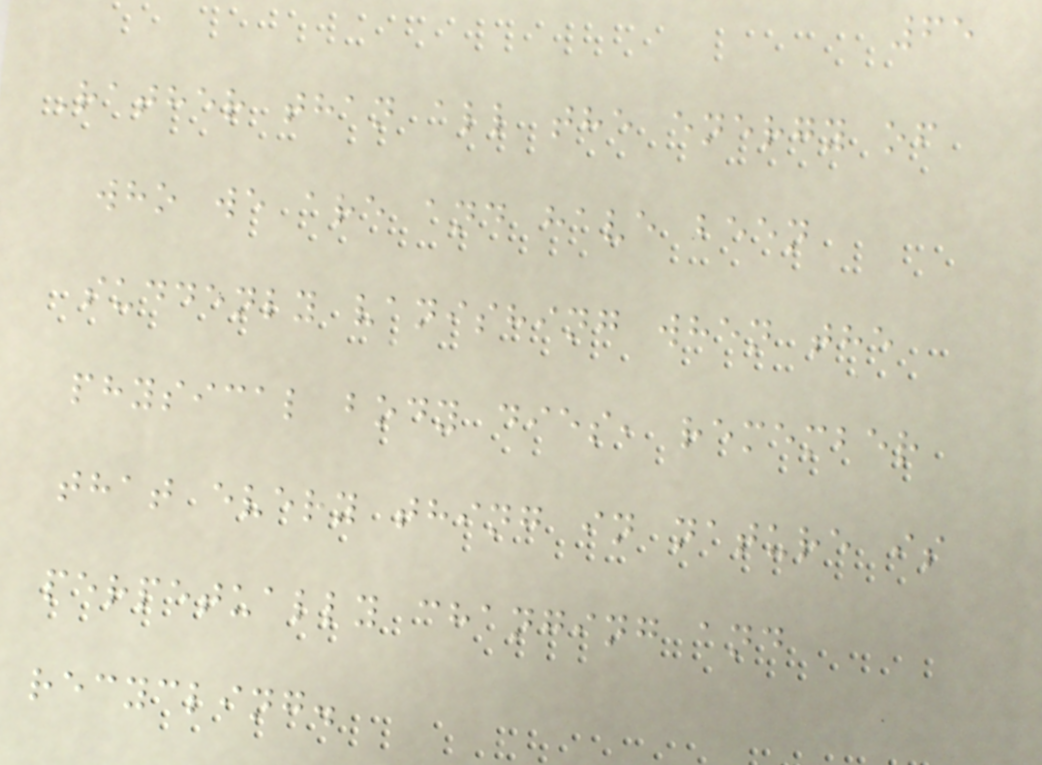65
Rather than all the energy of
who we are and have been
suddenly vanishing when the
physical body dies, remember
that every thing in nature is
perpetually changing and
recycling.
